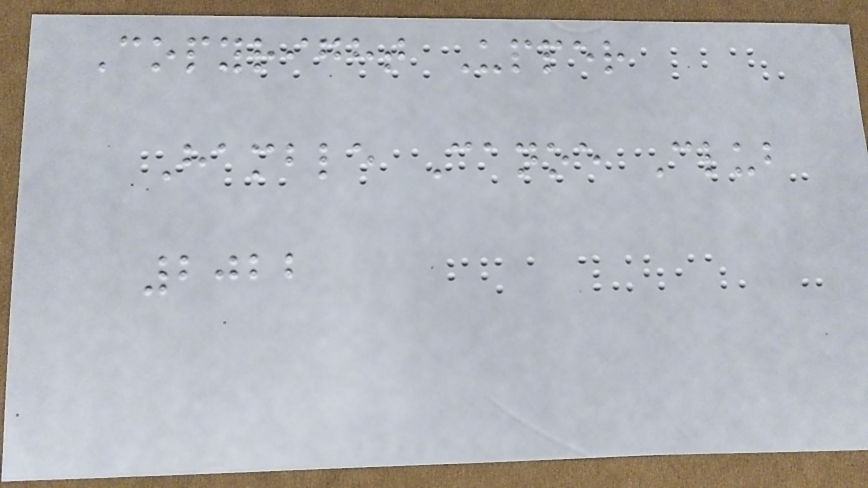Copyright Upper
Hamble Canoe Club
2022
